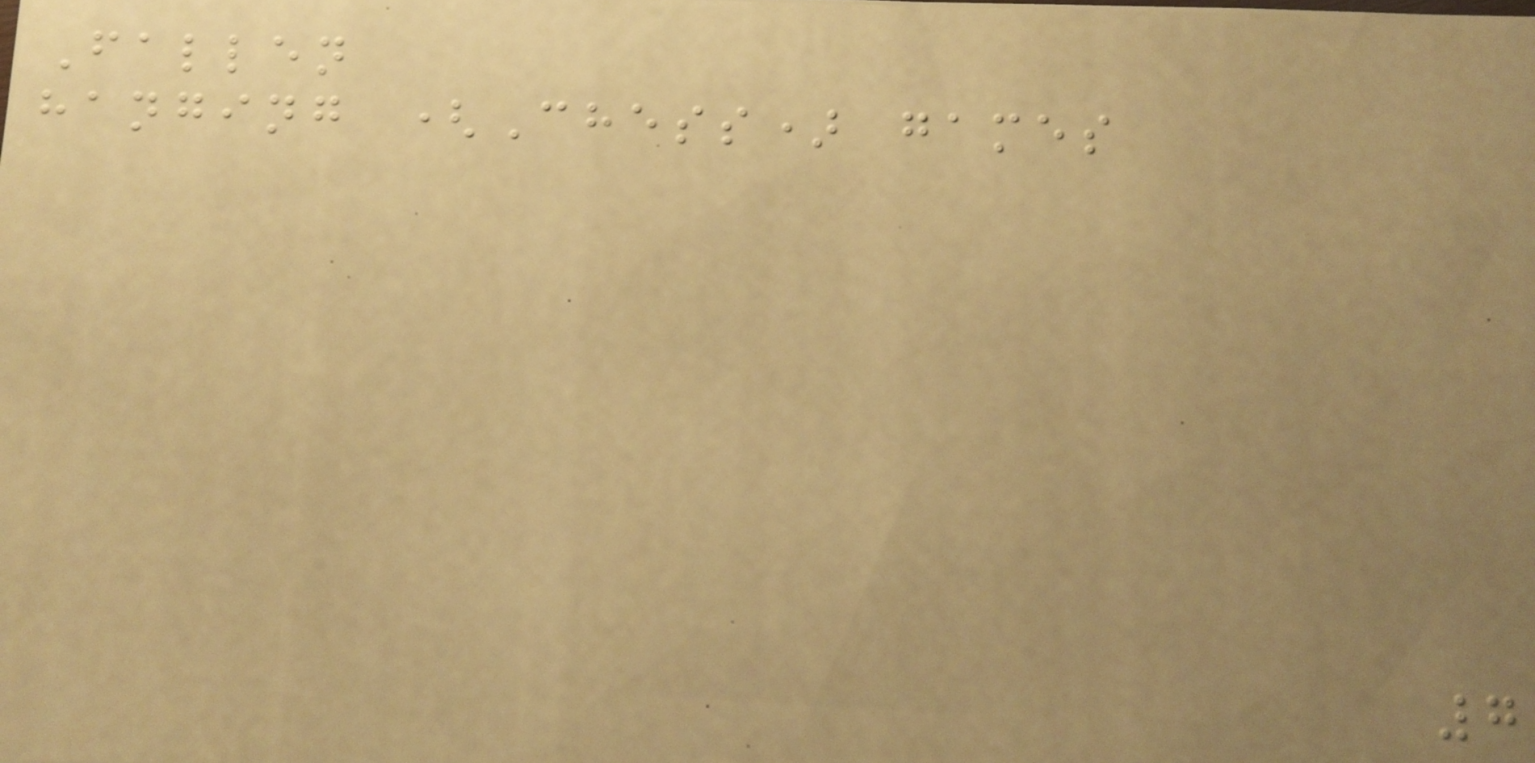Fallen
hanging (Chess) games
7
